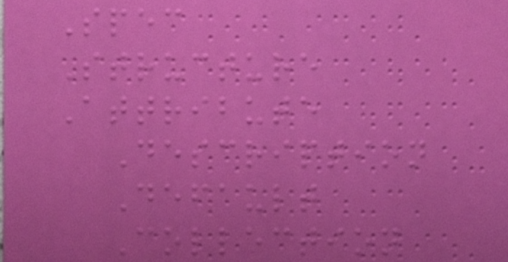Spec
Structure
Attribute
Description
Default
Collection
